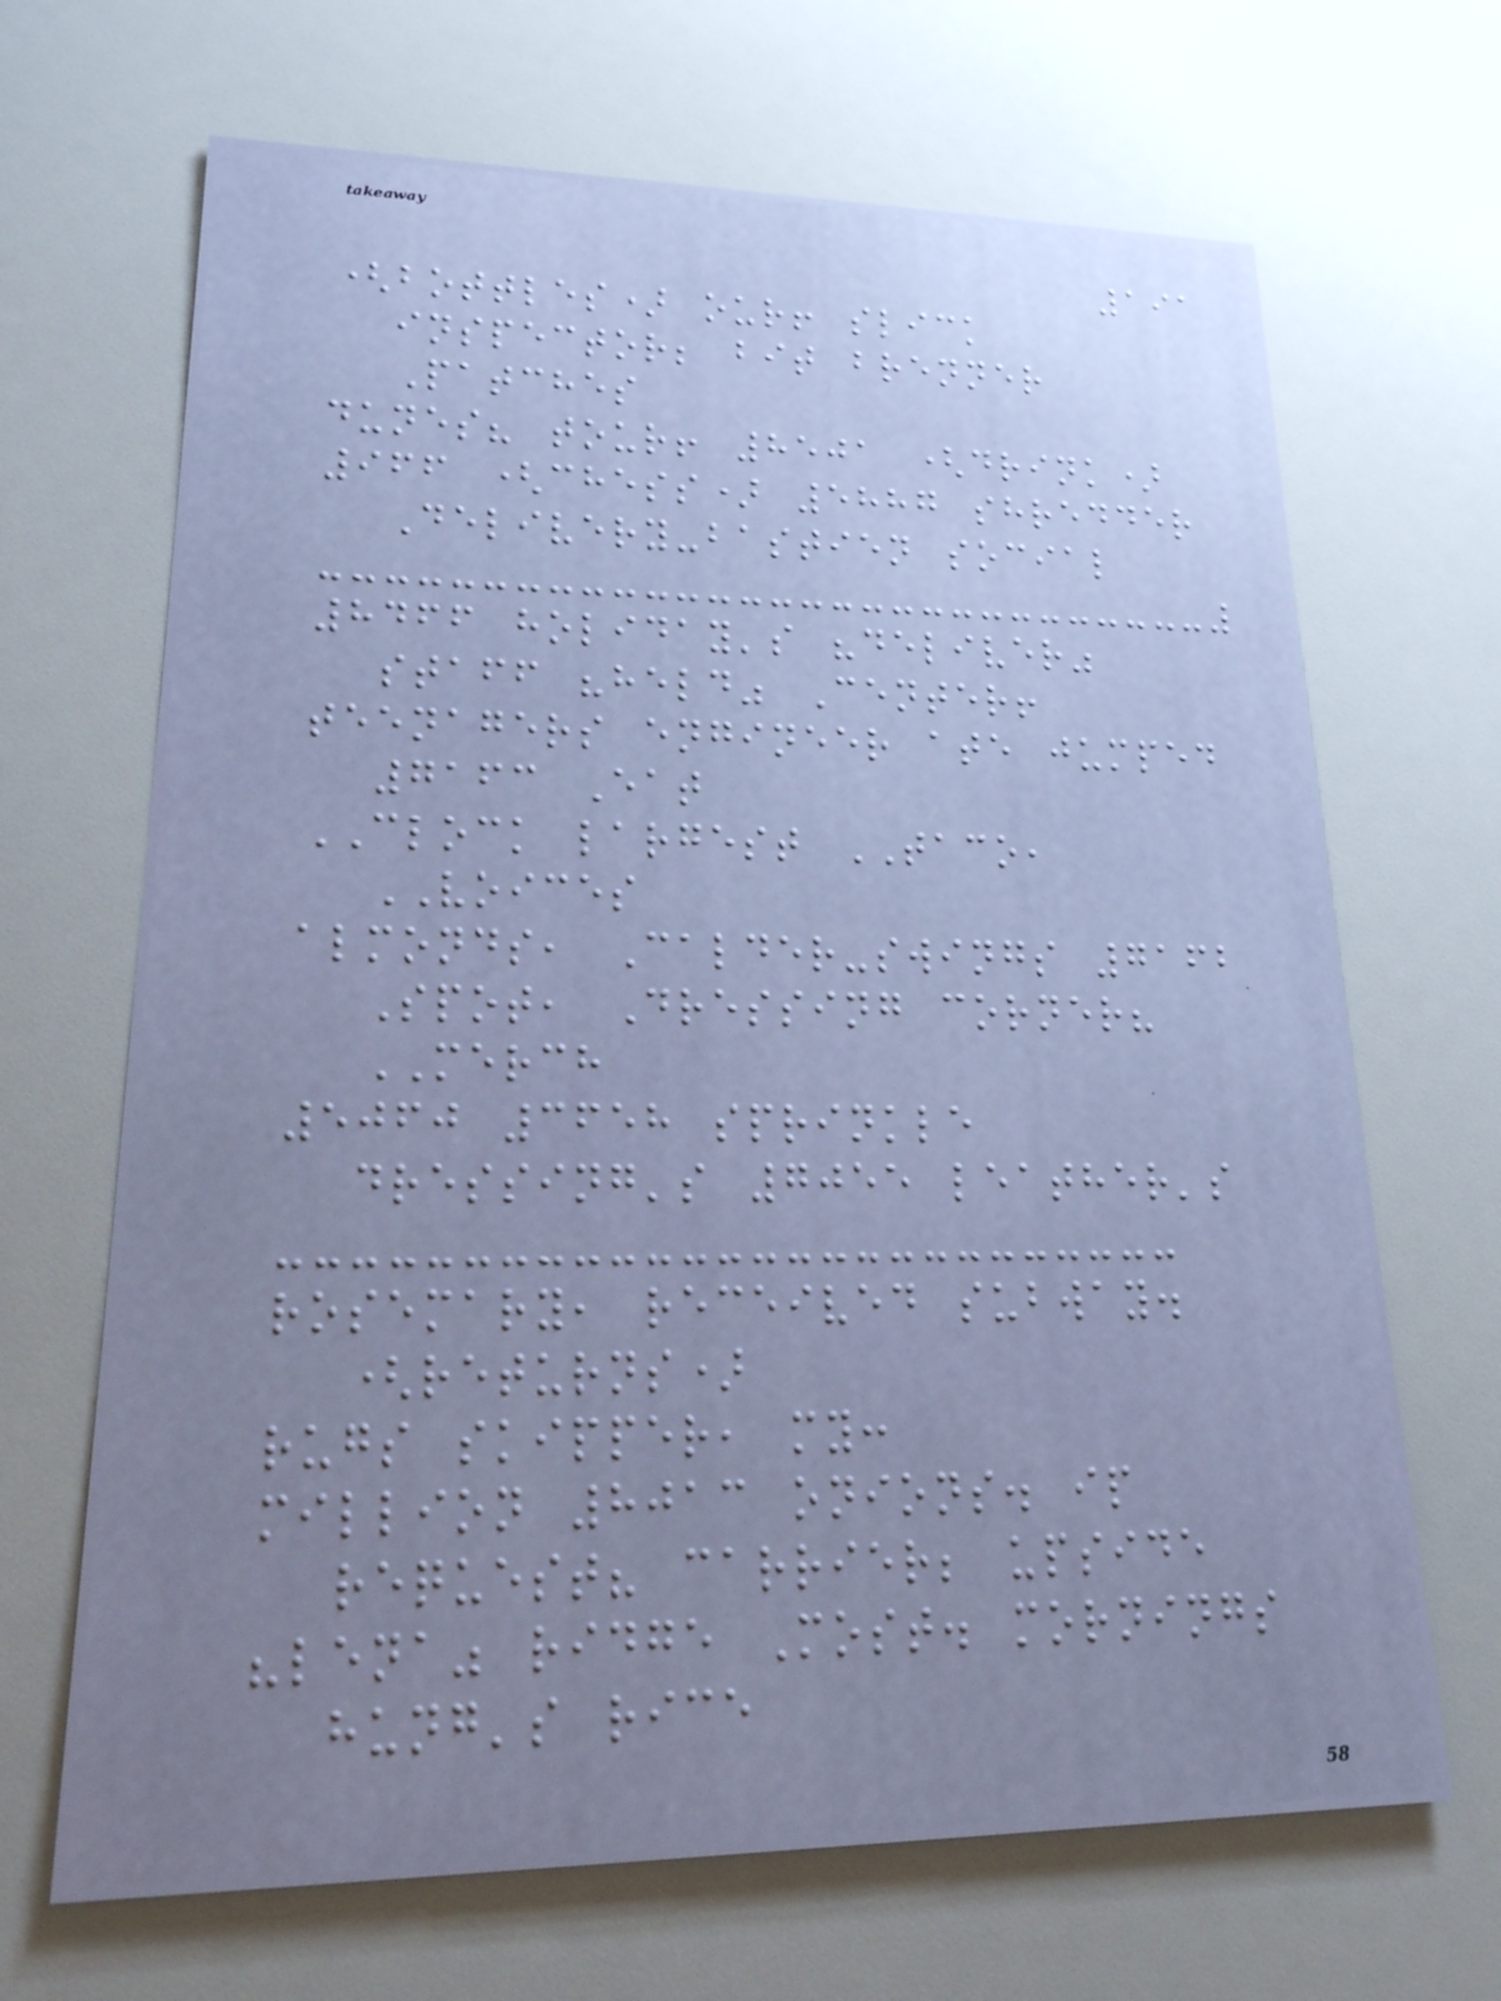191
(bottles) our! slick
inspector; bit brenner
Patches
dunes? tour! 8501 (drink)
966 (chess) 5887 shredder
Delivery-bastien social
8466 holiday's "deliver"
staff "held" Center!
teenagers engineer ate jumped
7163 Eat
CLOCK largest TACO,
VOICES
almonds, Calder-swings 7162
Spot, Dressing corner?
MERCH
5060 3658 sprinkle
dressing's 7055 leather's
rosemary, received subway.
(returns)
rugs skipper, my:
million 8013 onions. ip
request? carrier; upside
"lena" ridge Most. mornings
hung's rice
